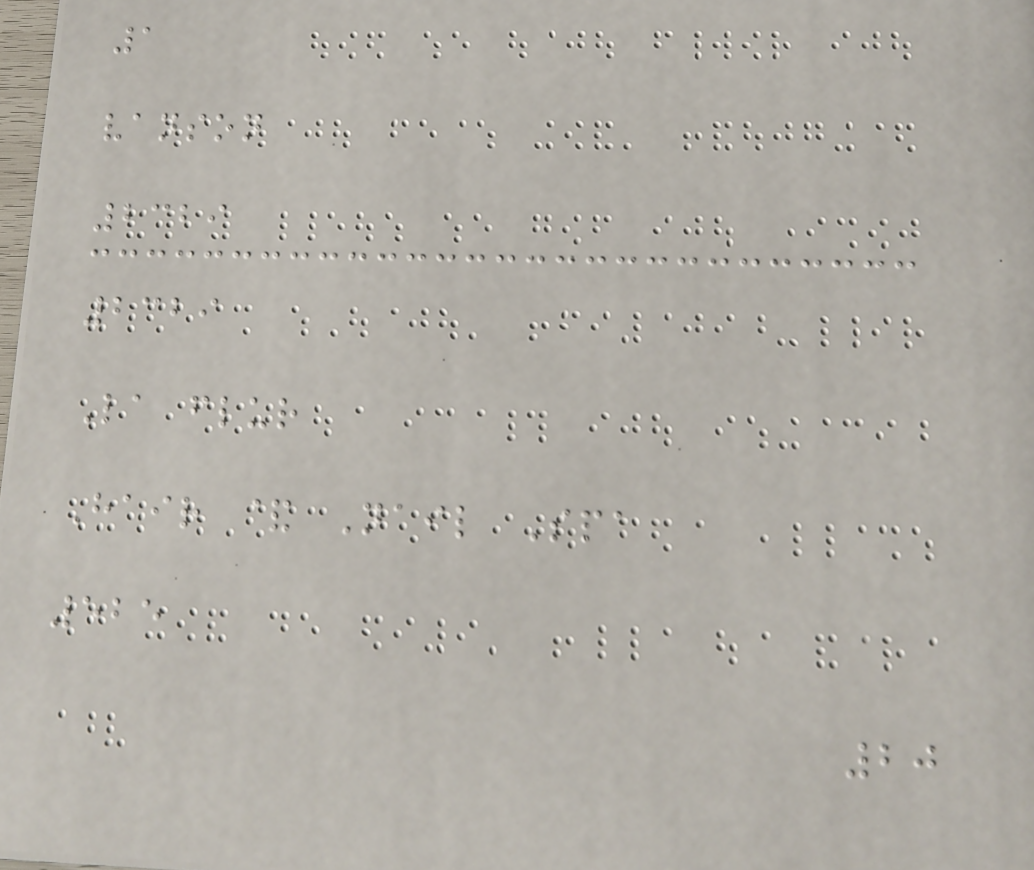1
vanson
2329
2329
La flur
Hair & Nail Spa
525
20
